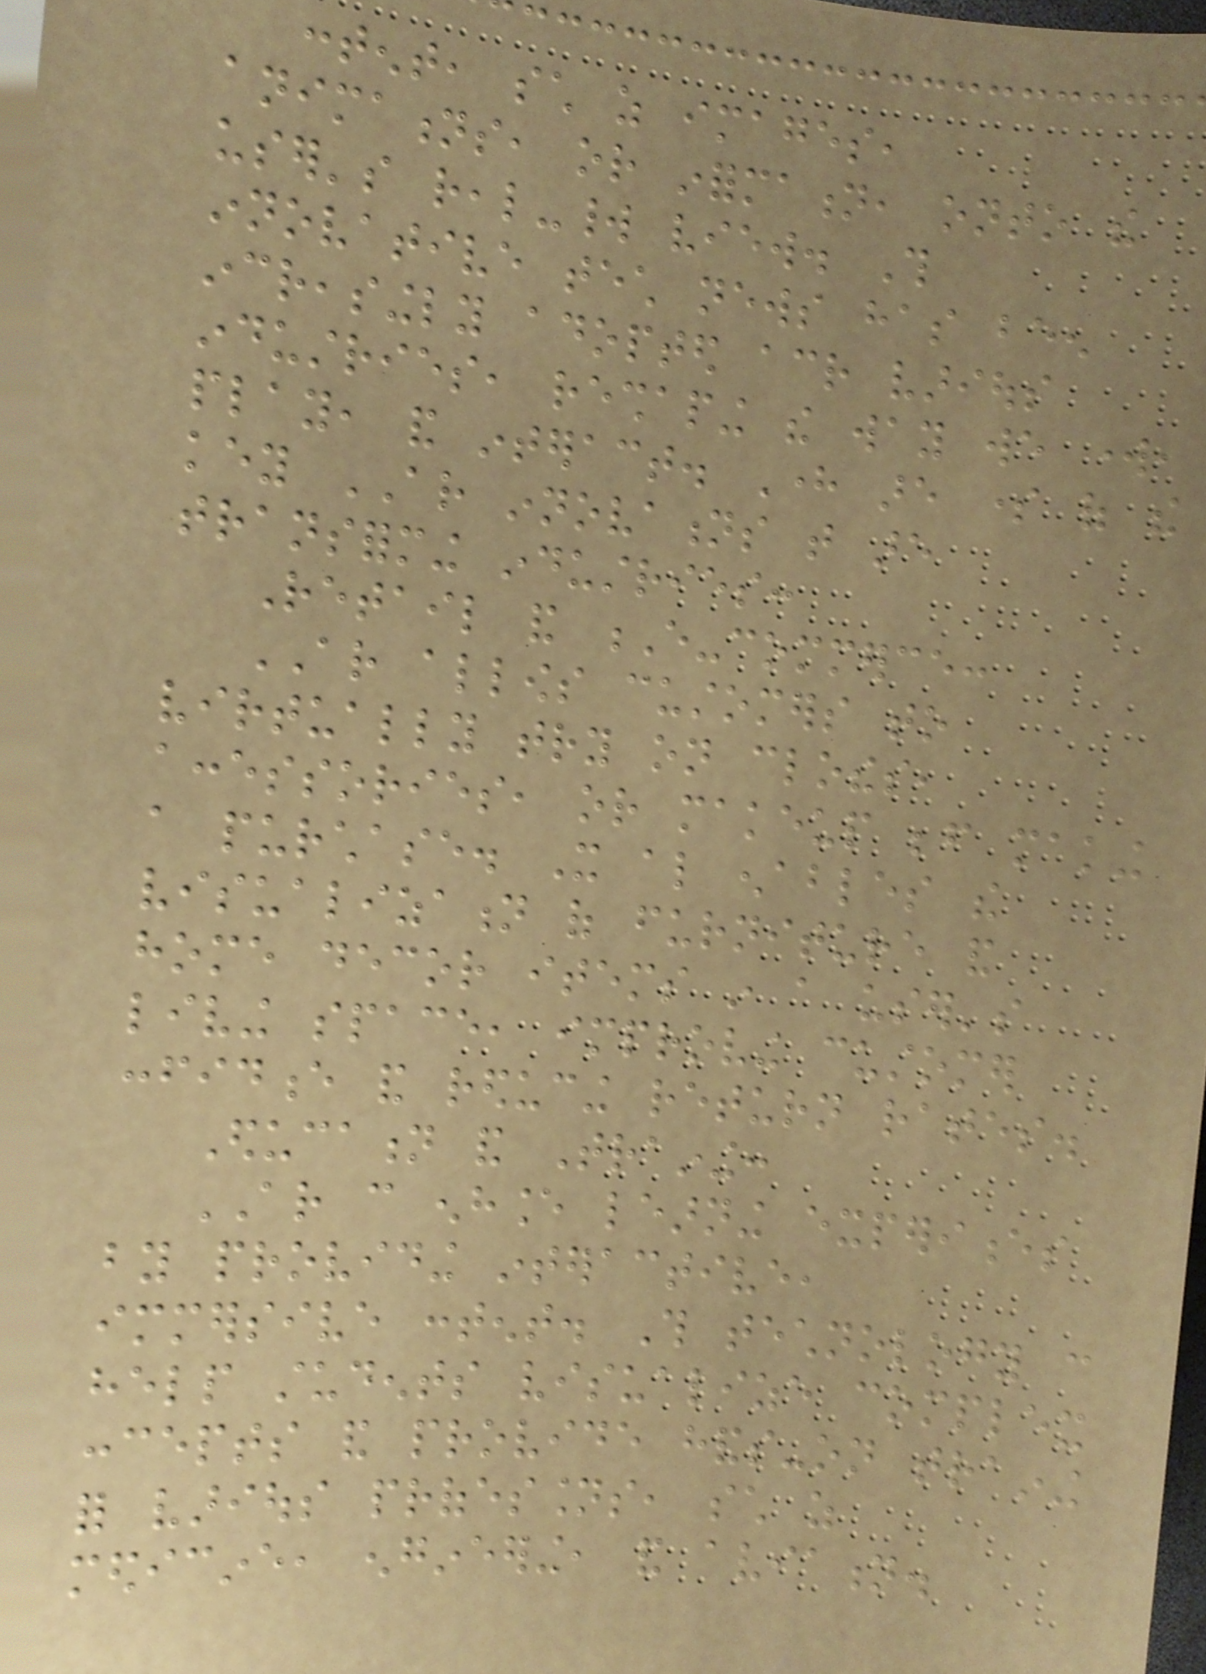content, such as images,
animations, or information, onto the
user's real-world view. This
innovative tech news has been
increasingly adopted across various
industries, reshaping the way we work,
play, and interact. Here are some of the
key AR innovations that are
transforming industries:
Retail and E-commerce:
AR allows customers to
virtually try on clothes,
accessories, or makeup before making
a purchase. It also enables the
visualization of furniture and
home decor items in a user's
living space, improving customer
confidence and reducing return rates.
Education and Training:
AR can enhance learning experiences
by providing interactive,
immersive content. This technology can
help students visualize complex
concepts and provide hands-on training
for various professions, such as
medicine, engineering, and aviation.
